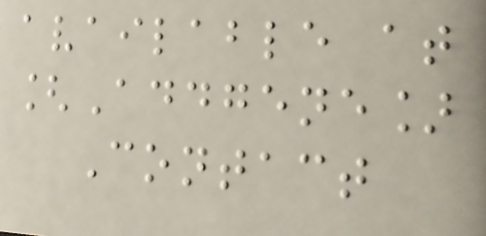available at
[Addgene]
Contact
